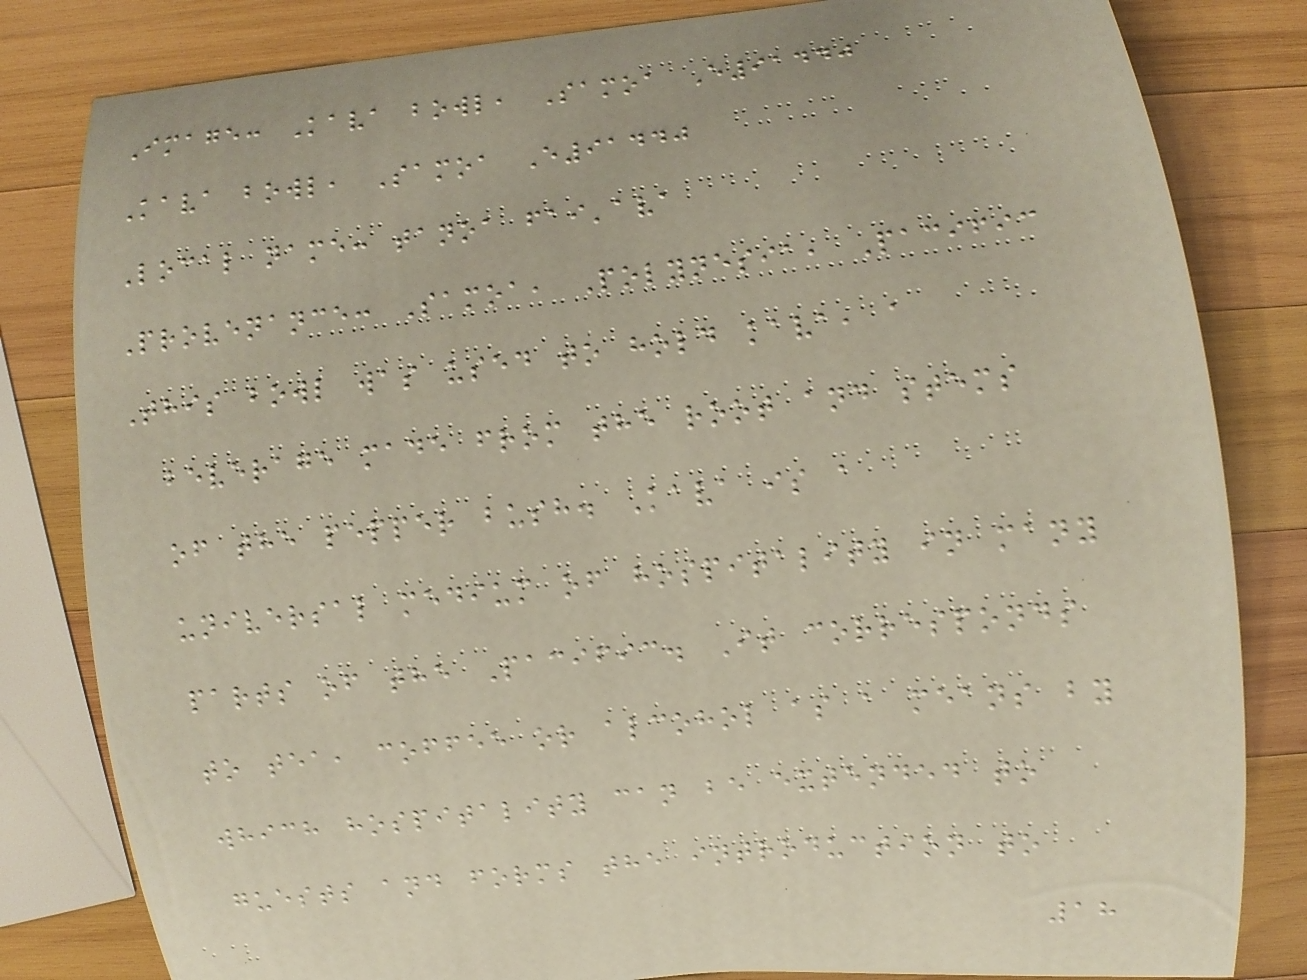Image: Kava bowl, Samoa E91440
Kava bowl, Samoa E91440
Local name: tanoa fai'ava
Provenance: Samoa, Polynesia, Pacific
This bowl was used to hold kava, a
beverage made from the root and stems
of the pepper bush. Kava is a
universal medium of hospitality in many
parts of the Pacific. It corresponds
to tea, coffee or alcohol as a means by
which hospitality can be extended to
guests and forms the introduction to
18
